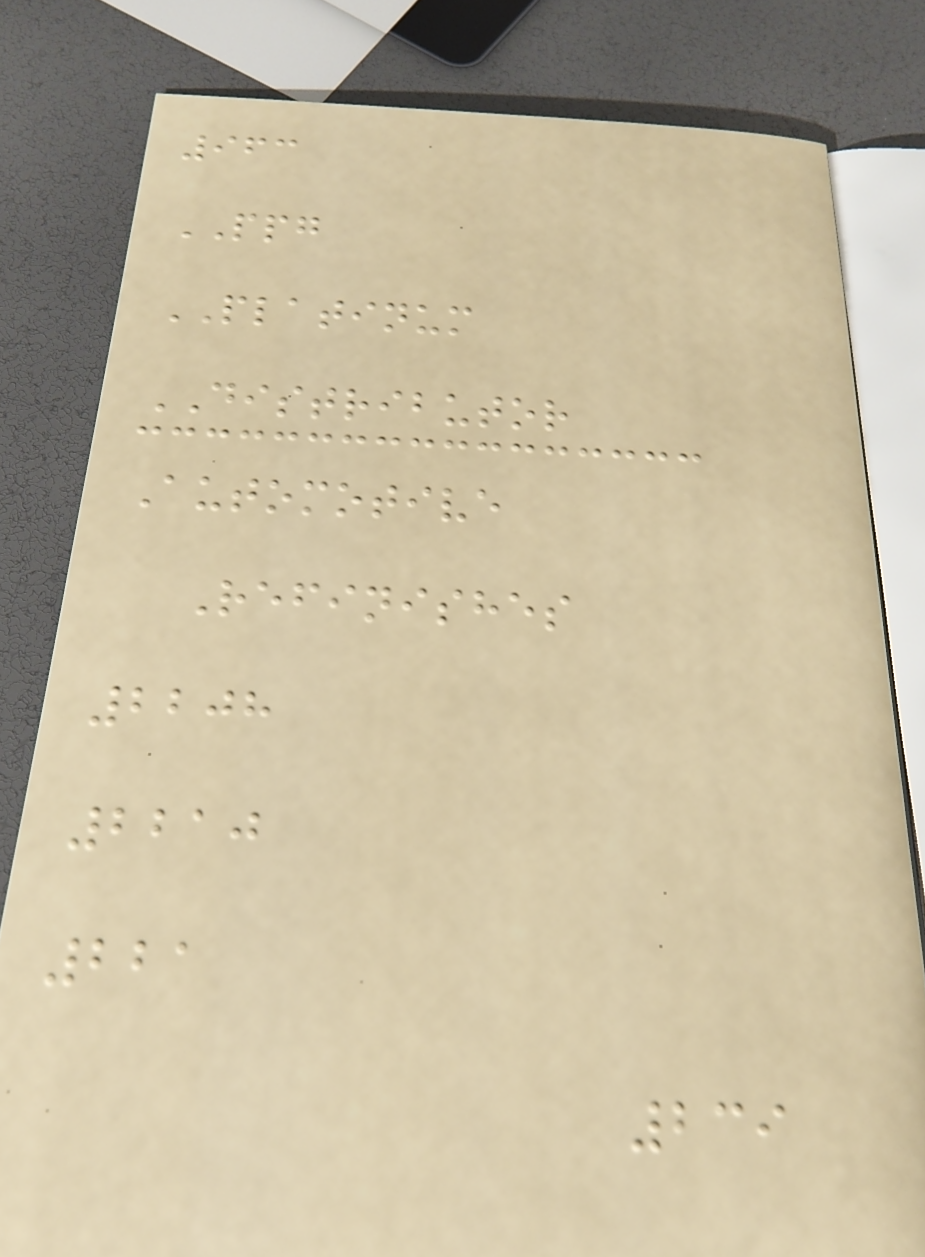963
PPG
PLATINUM
DISTRIBUTOR
Automotive
Refinishes
2208
2210
221
239
